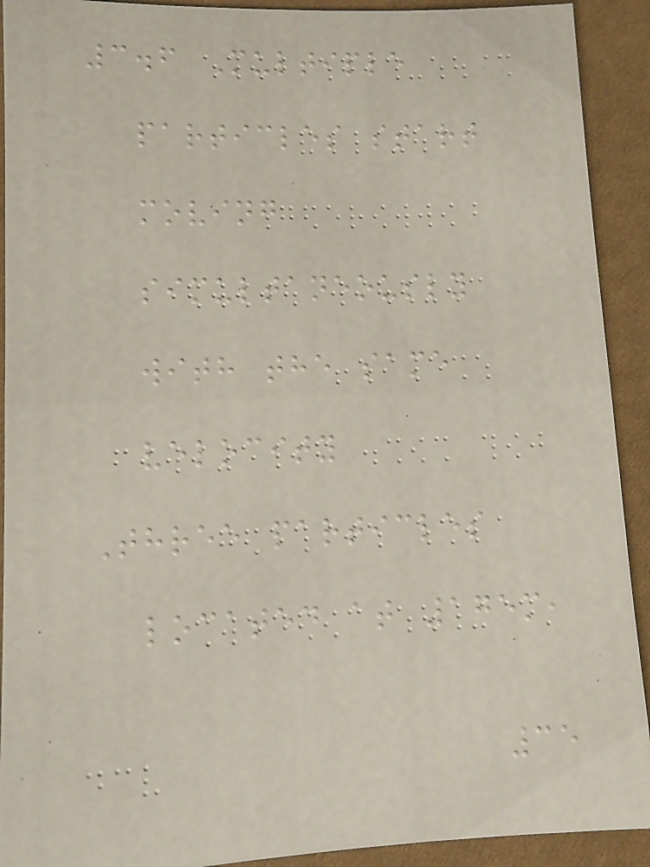3.6 Multiple
particles start
moving
simultaneously
with the same
velocity
Three particles
located at 175m,
35
